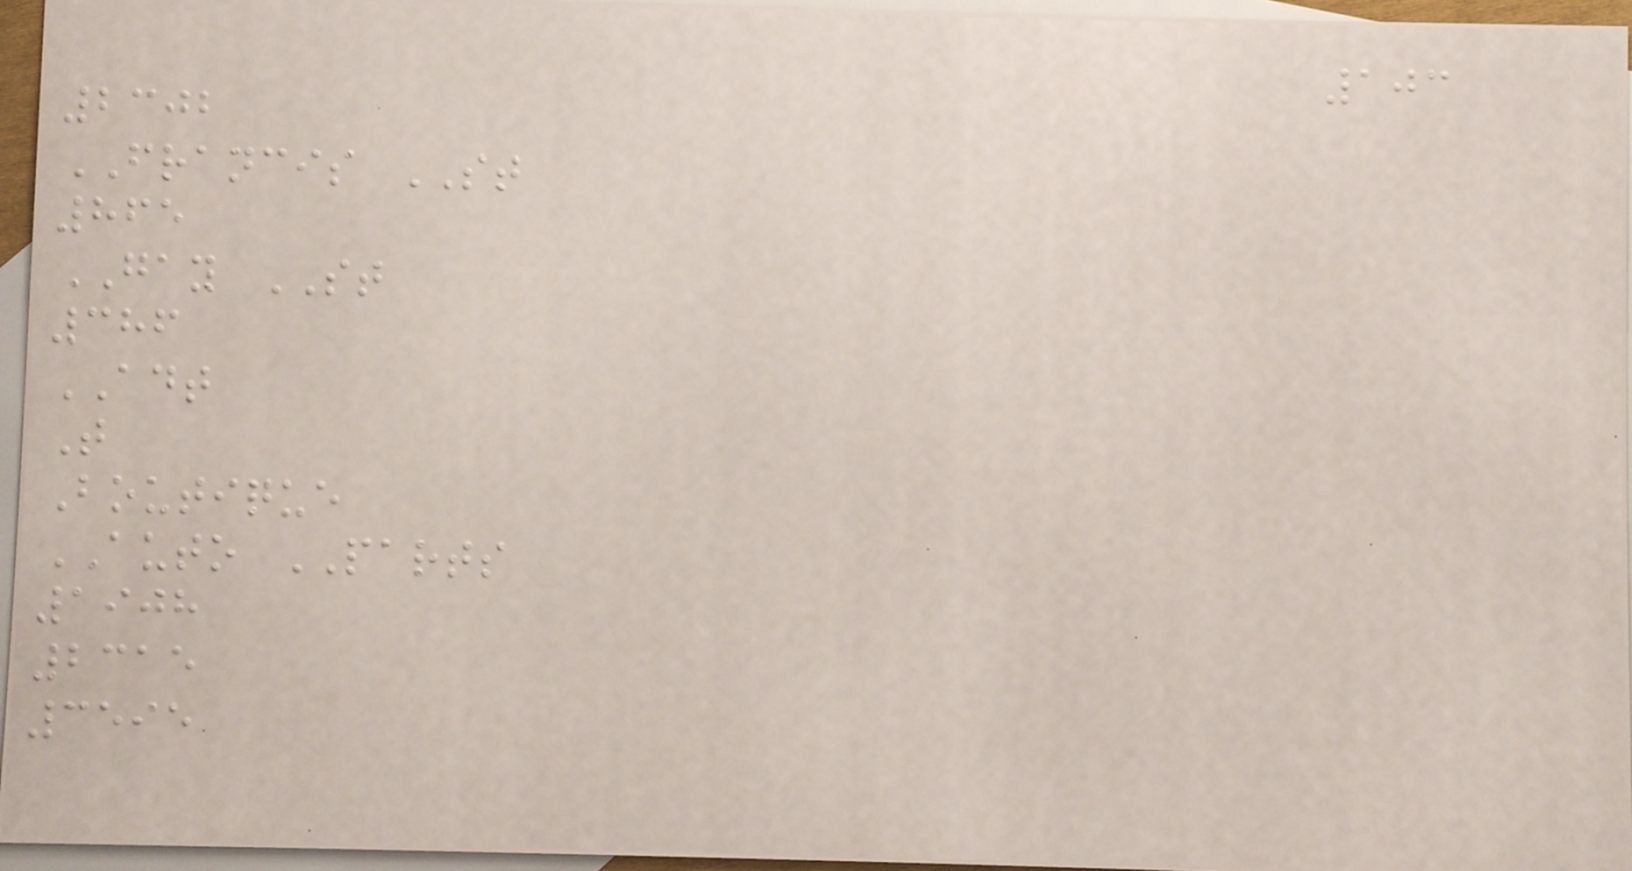103
2302
FRANCIS ST
865
GAY ST
386
ADT
T
Boutique
AUTO PARTS
1908
2315
3595
